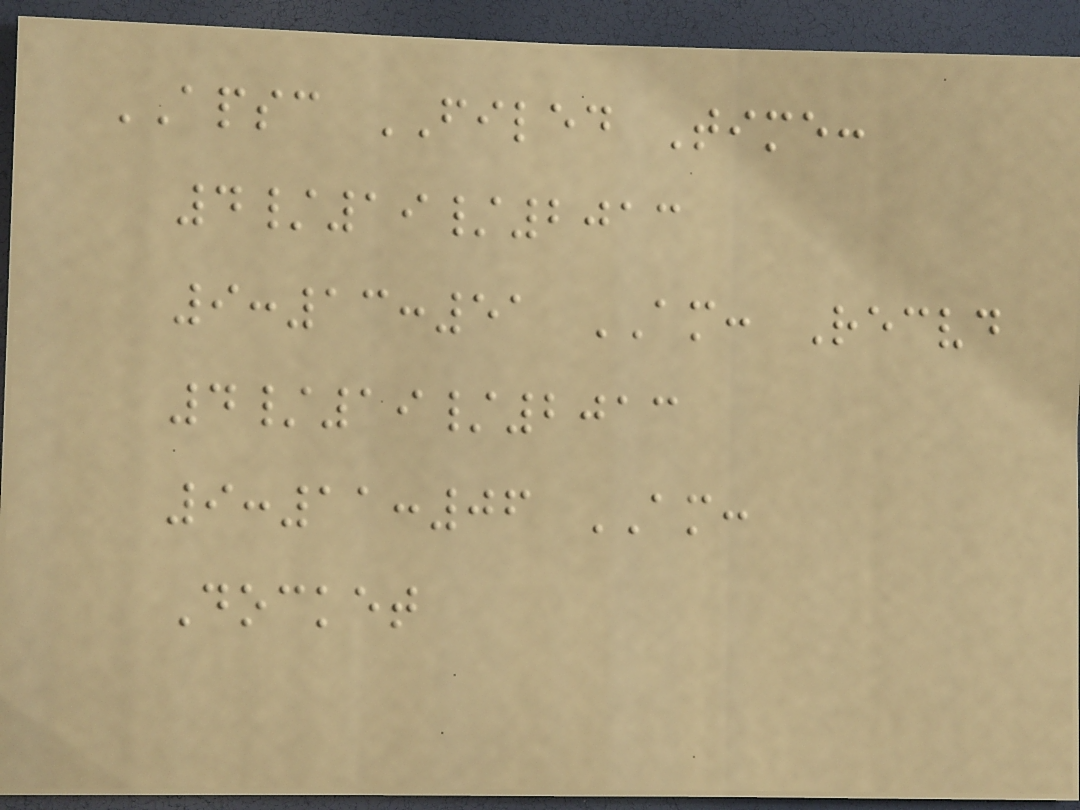APSC FILED Time:
4/19/2013
9:13:51 AM: Recvd
4/19/2013
9:11:06 AM:
Docket
